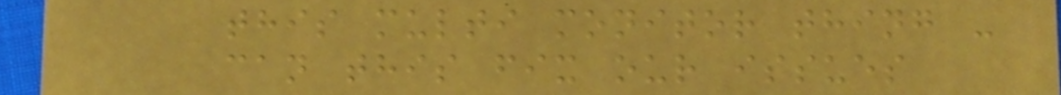this multi monitor thing -
can this fix our issues
